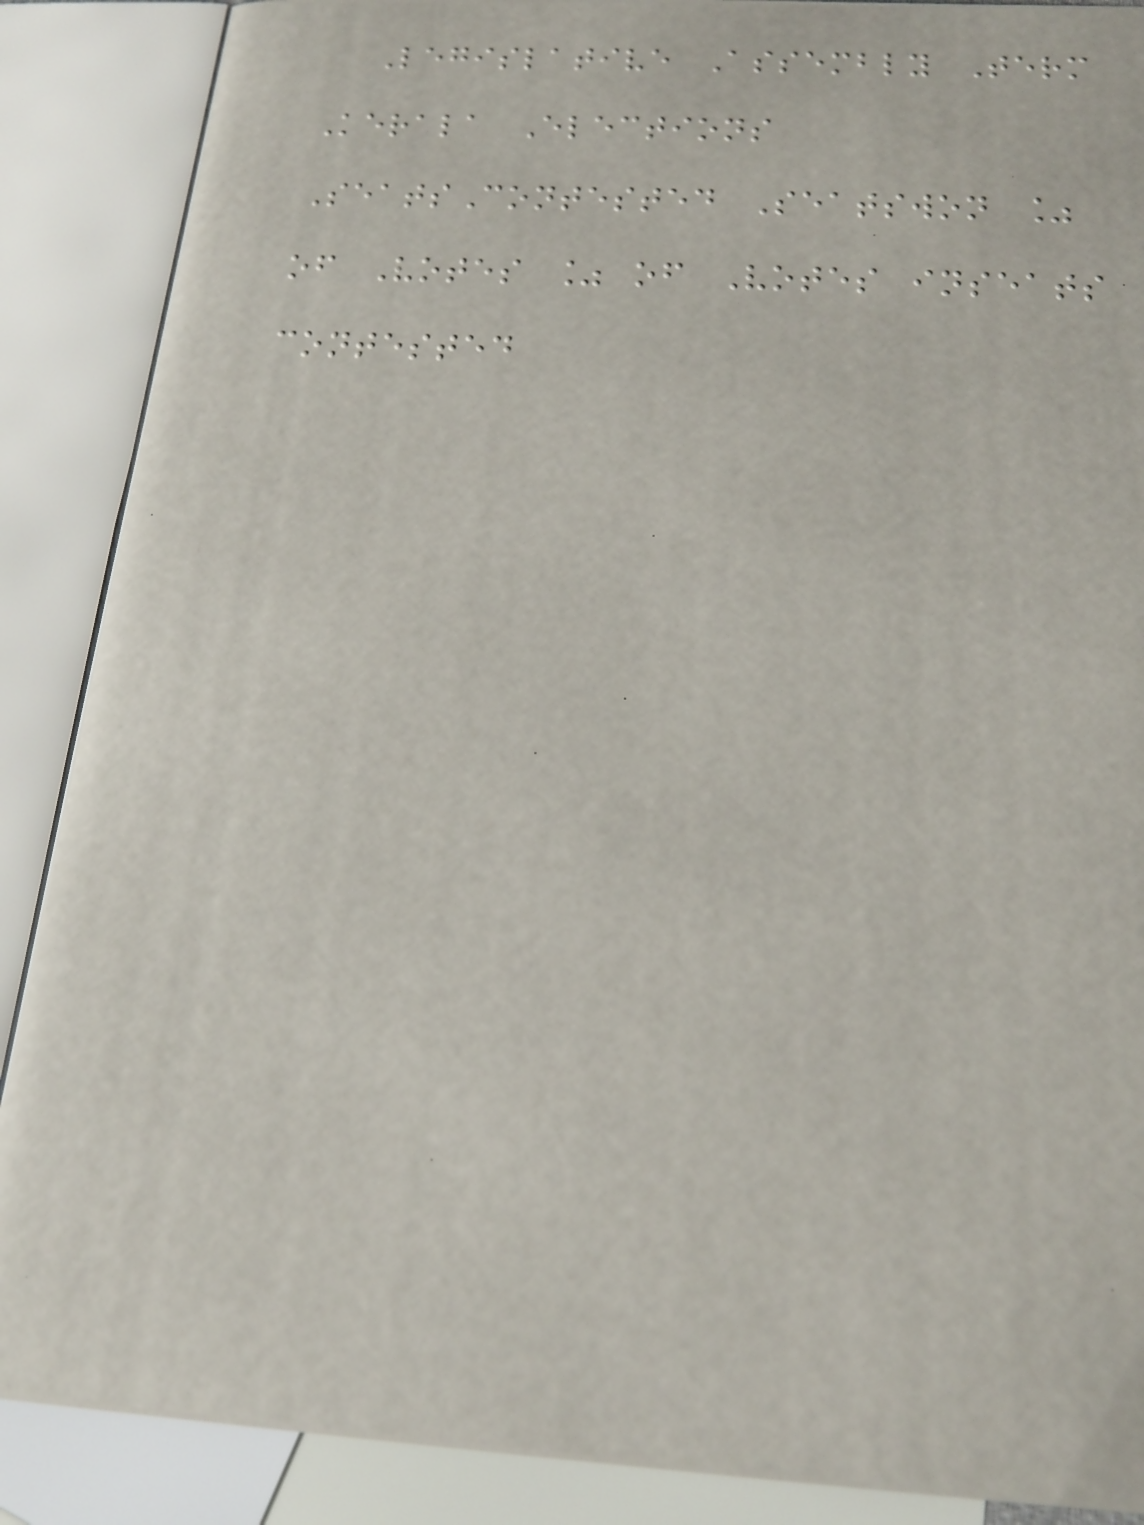Legislative Assembly Term
Kerala Elections
SeatsContested Seatswon %
of Votes % of Votes inseats
contested
